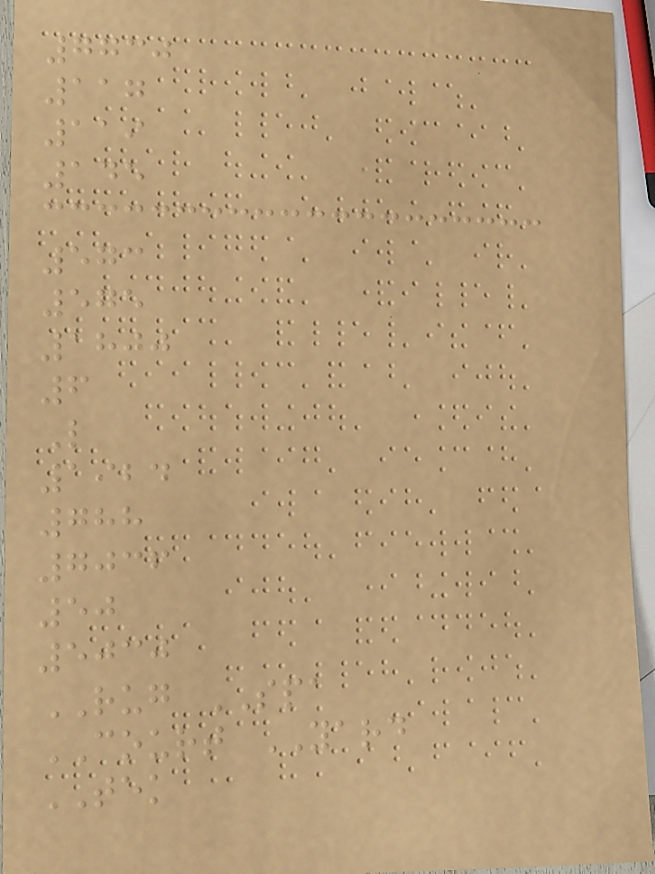7730
117
119
145
573
575
1800
6
L
1924
788
7036
50
5030
RUG SPA
COURT YARD
TEK
